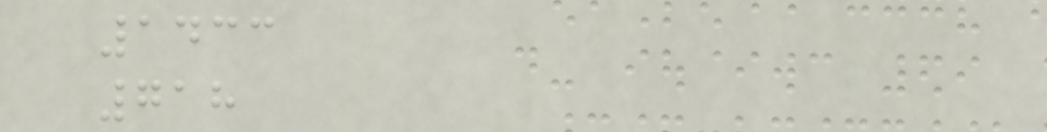1433
718
